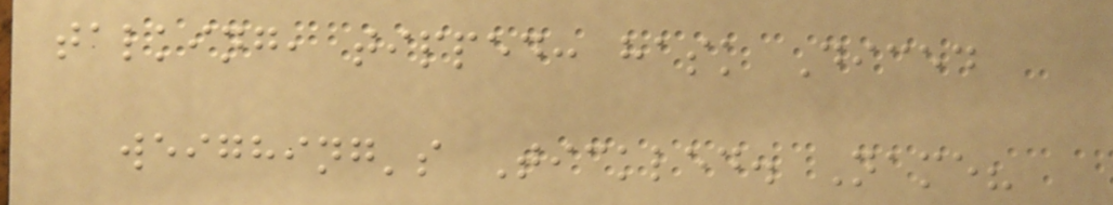talking, tipped: hask Diced
weighing's Tickled. Name?
